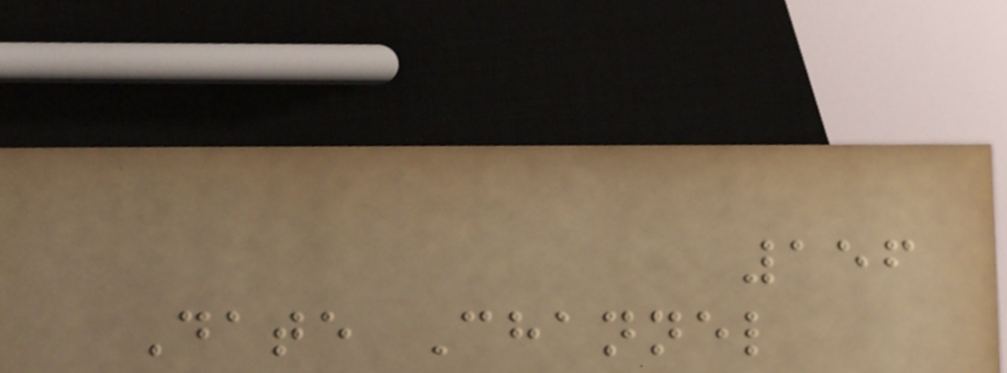156
Date Channel
